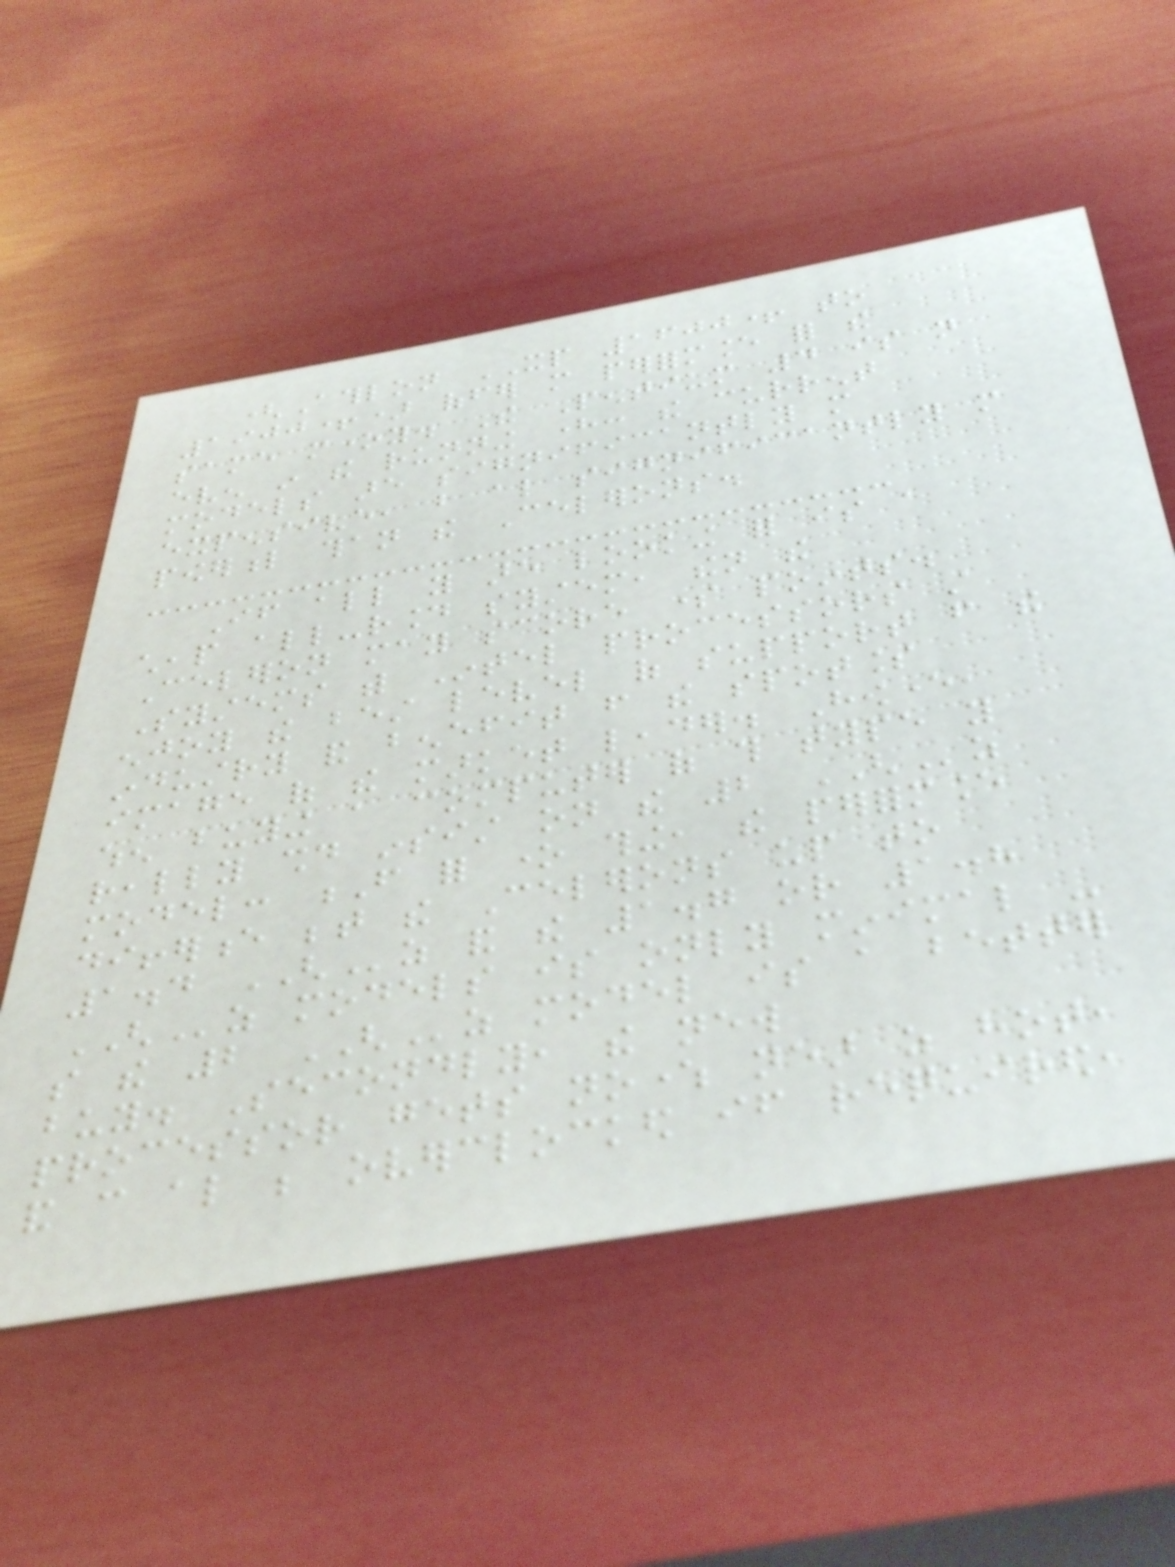(Athlon XP 1600+ to
1900+) offer more performance for the
same money. The Pentium 4 is not
even in the running here: the current
models are significantly more
expensive, but also significantly more
powerful than the Celerons.
If all you are looking for is a
cheap all-round system, then the
Celeron may score some points.
Systems with Intel processors still
enjoy the best level of support from the
industry and benefit from the spotless
image of the market leader. However,
when buying a computer of this type you
really should insist on the 2 GHz
model: F for one thing, the performance
difference between the Celerons up to
1.4 GHz and the 1.7 or 1.8
GHz models is only minimal -
so the 2 GHz model is a better
buy. Secondly, the new
processor gets nowhere near as hot,
and can also be overclocked if required,
